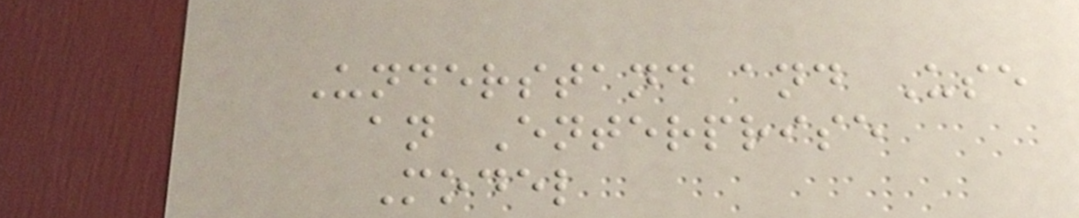Understand and Use
an Enterprise
Model
